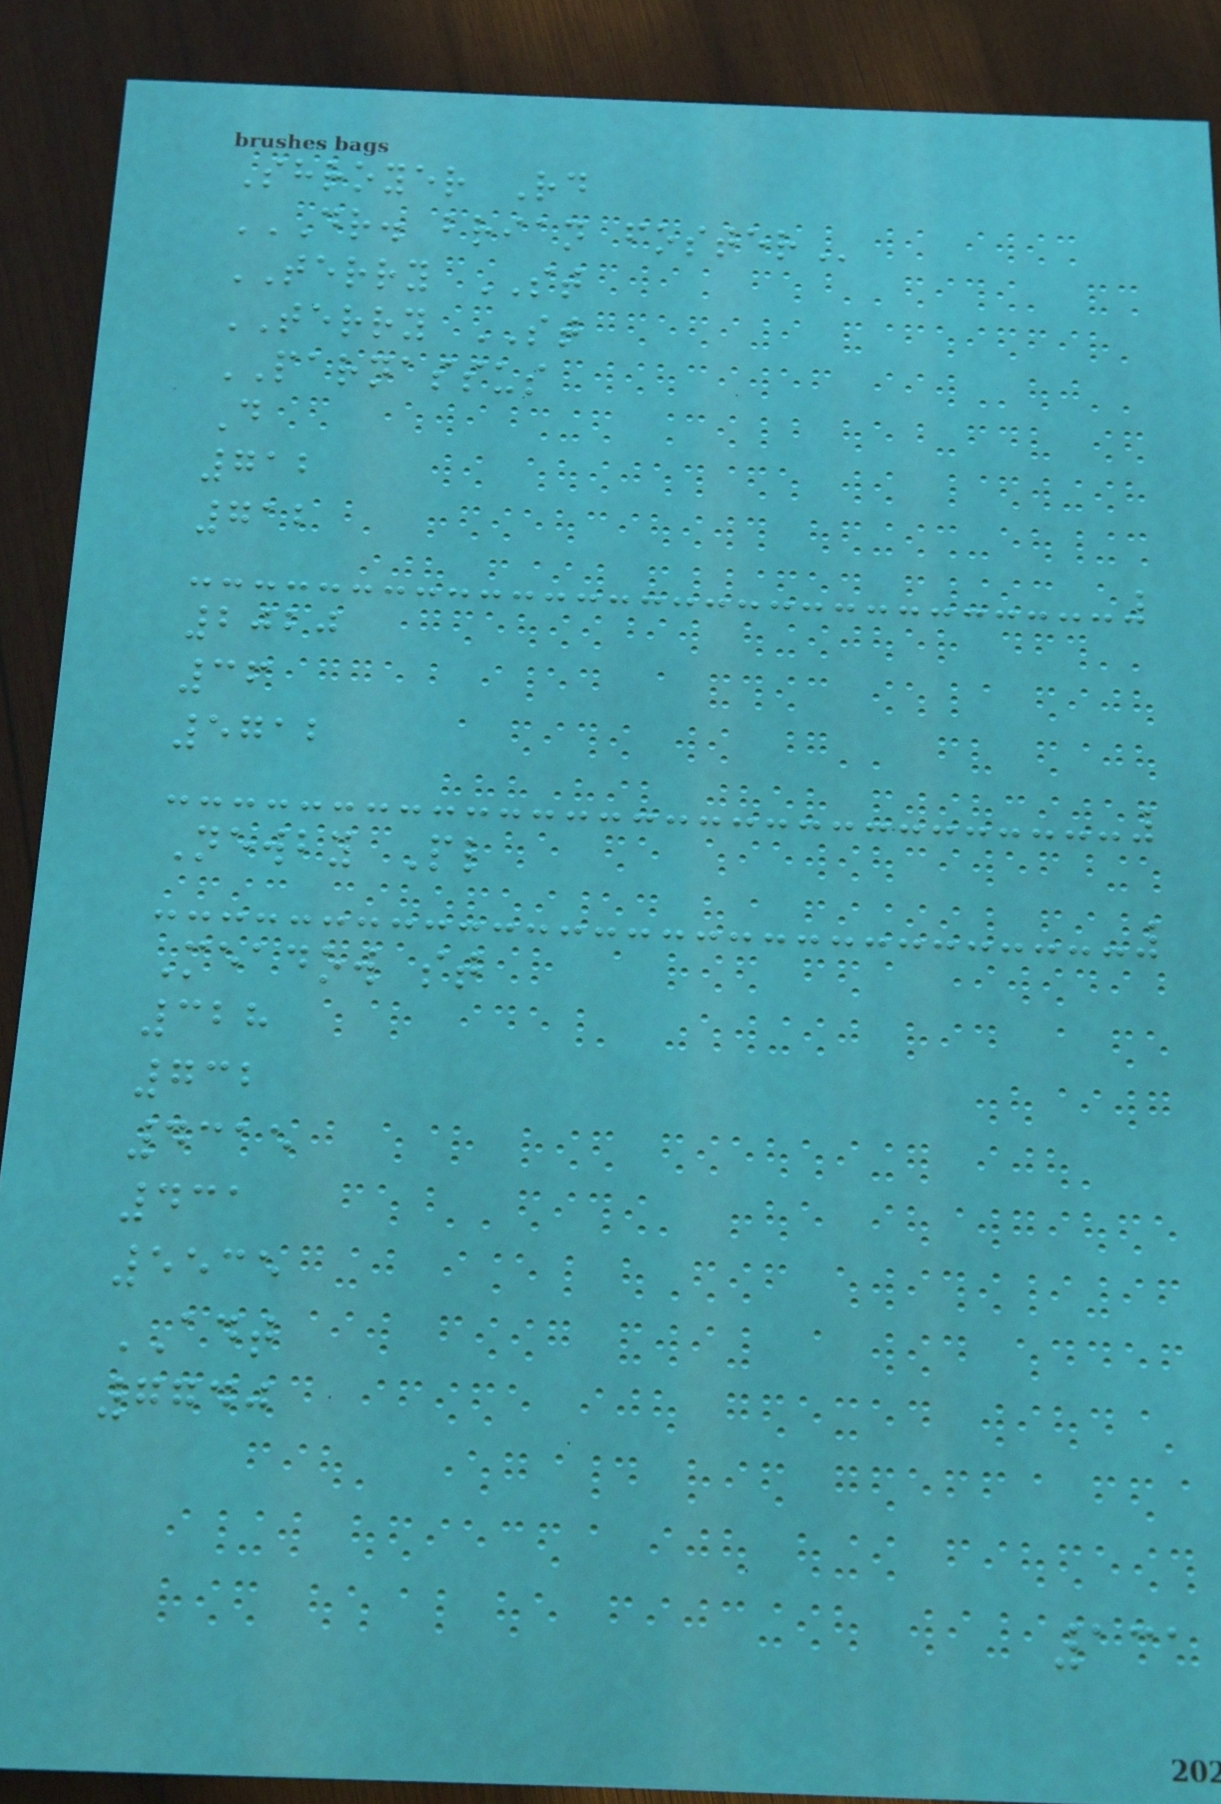Shroyer Rd
DR. BRIAN FOSTER
TERRY ST
TERRY ST
PARNASSUS
D
712
712
2020
36
5712
Newby Pl
Meadow st
328
732
4315
431
5535
ADT
7740
131
